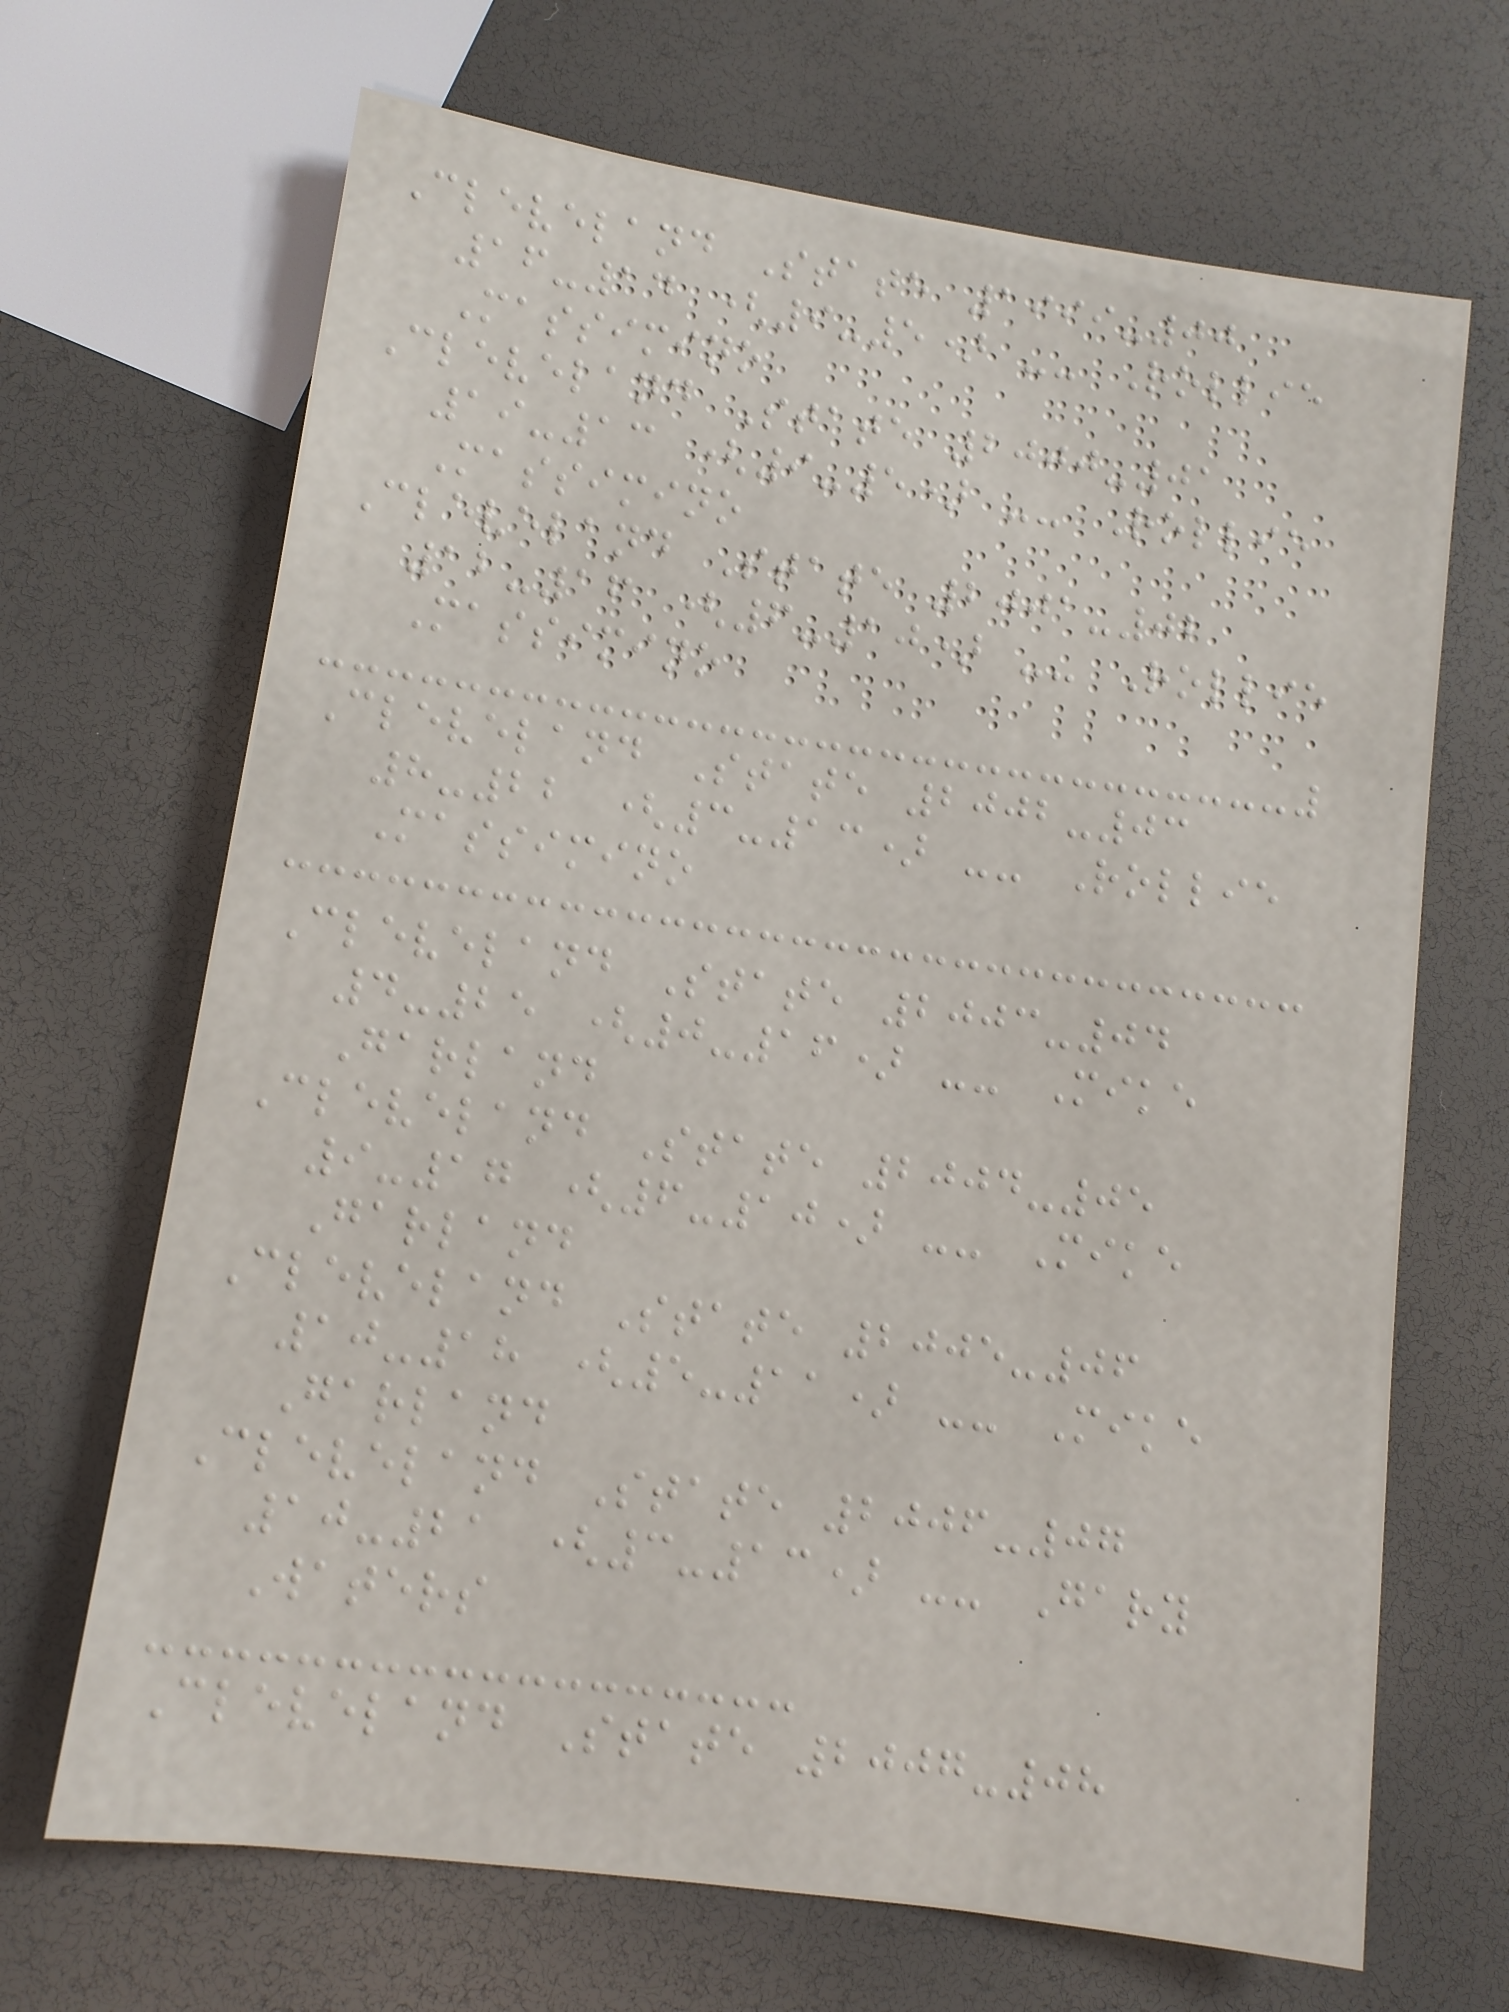Cleveland State 1999-00
16-14 (9-5) -- Rollie
Massimino
Cleveland State 2000-01
19-13 (9-5) -- Rollie
Massimino
Cleveland State 2001-02
12-16 (6-10) -- Rollie
Massimino
Cleveland State 2002-03
8-22 (3-13) -- Rollie
Massimino
Cleveland State 2003-04
4-25 (0-16) -- Mike
Garland
Cleveland State 2004-05
9-17 (6-10) -- Mike
Garland
Cleveland State 2005-06
10-18 (5-11) -- Mike
Garland
Cleveland State 2006-07
10-21 (3-13) -- Gary
Waters
Cleveland State 2007-08
